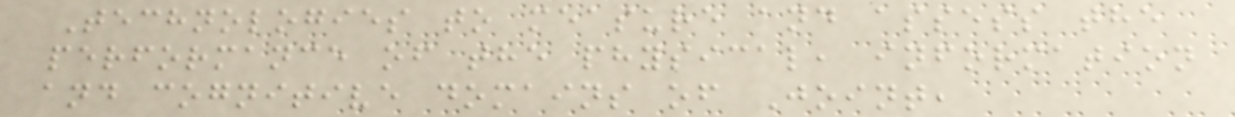Technologies to measure and assess the
performance of the physical, information
and cognitive domains of Joint,
